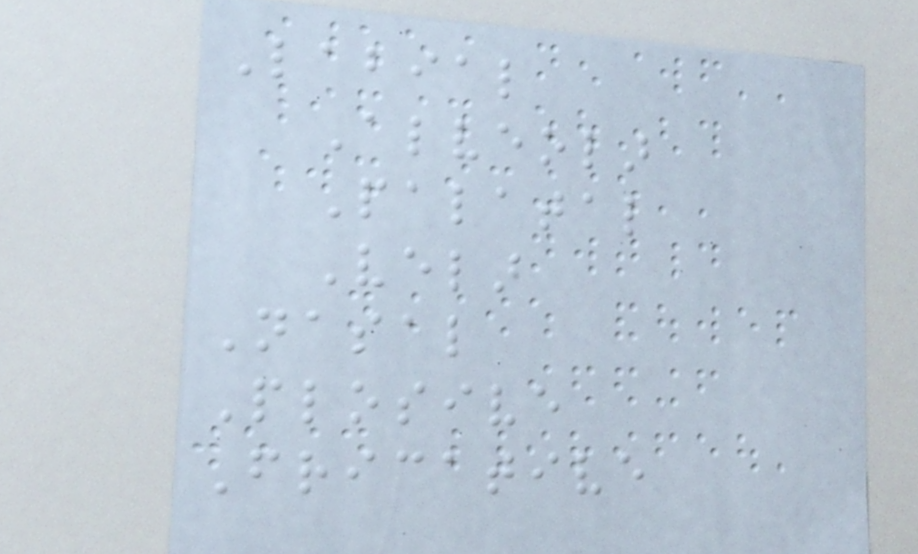Labial
Alveolar
Palatal
Velar
Nasal
Plosive
Fricative
